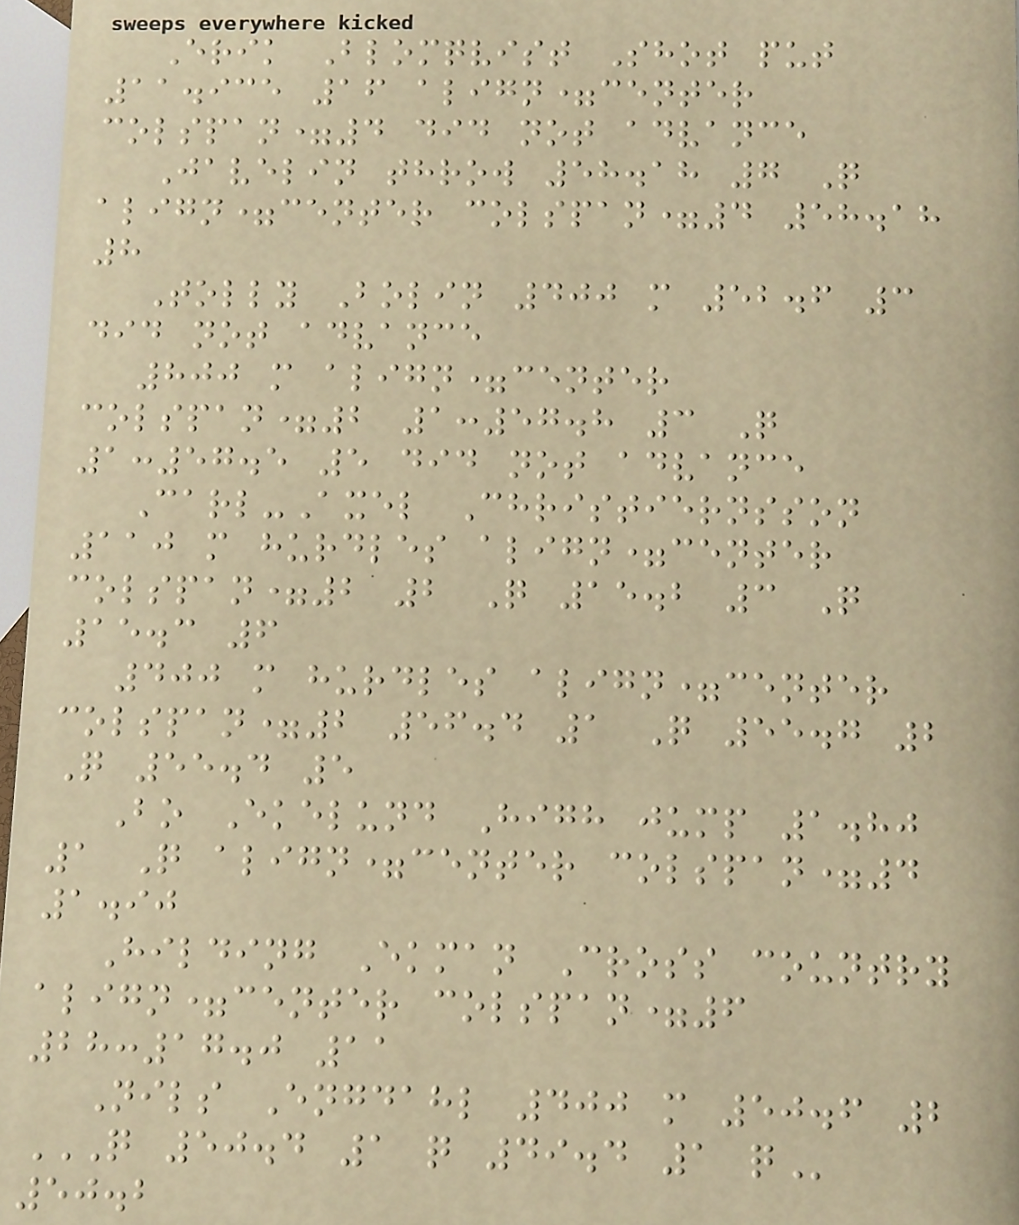Erik Blomqvist Shot put
11.935 16 align=center
colspan=4 did not advance
Javelin throw 58.18 7 Q
align=center colspan=4 58.18
8
Tolly Bolin 400 m 52.6 3
did not advance
800 m align=center
colspan=2 1:57.8 3 Q
1:57.5 5 did not advance
Carl-Axel Christiernsson
110 m hurdles align=center
colspan=2 2 Q 15.2 3 Q
15.3 6
400 m hurdles align=center
colspan=2 56.4 1 Q 55.7 2
Q 55.4 5
Bo Ekelund High jump 1.80
1 Q align=center colspan=4
1.90
Hilding Ekman Cross country
align=center colspan=6
28:17.0 11
Nils Engdahl 400 m 50.6 2
Q 50.4 1 Q 49.4 1 Q
50.2
